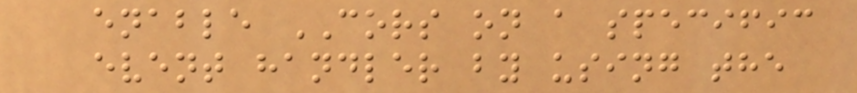enable CORS on a specific
event handler by using the
